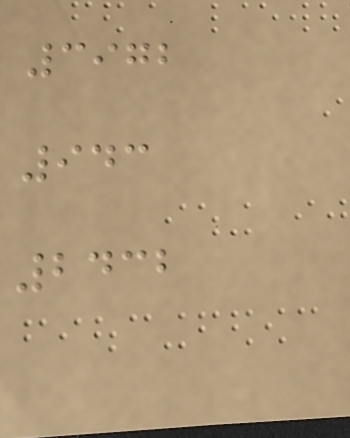3972
943
2432
